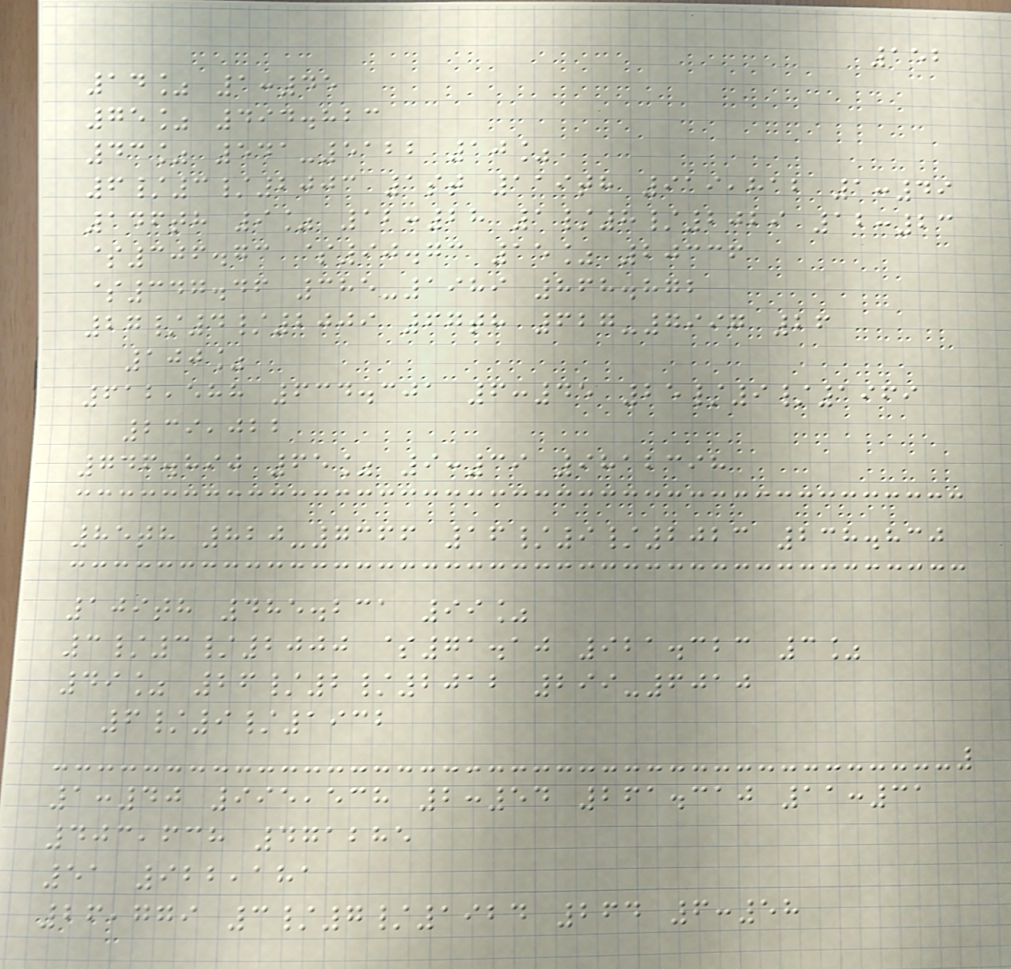152
14% 1:45
75% 494.823
43% 541-5122 10%
6/3/2003 1st 119th 919,812 1:49
146th 9% 12:28 1/8/2029 12:23
$306.73 $90.73 15% 20336
$347.46 385-1989 868.872
27/4/2009 67th 627-7997 26
100%
612,588 634.301 6:45 25/9/1969
239,022
746.890 65% 9:39 9812398
85th 820-7366 16/9/2023 238.830
109th 485.231 99%
3/3/2000 $71.10 921.323 3%
49% 26/2/2012 299-6010
6/9/1932
1:40 995,538 2:54 261.310 11:31
403,638 471285
51 922,181
26,779 3/7/1924 264 6:58
